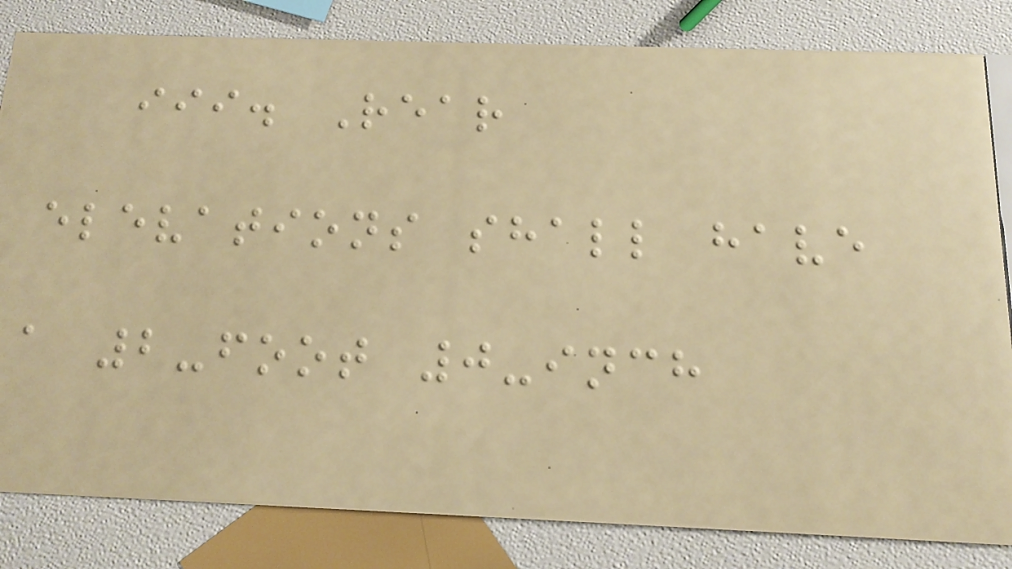iii. Rear
elevations shall have
a 2-foot 0-inch
